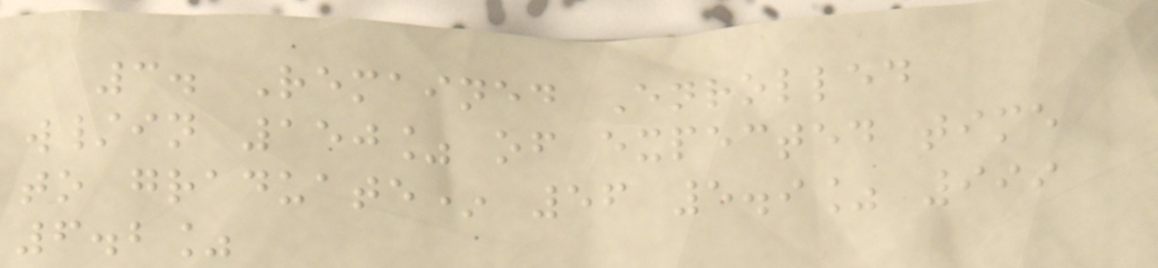3. Remained Enrolled
w/in 150% of expected time
to graduate* 56 5.9% 999
6.2%
